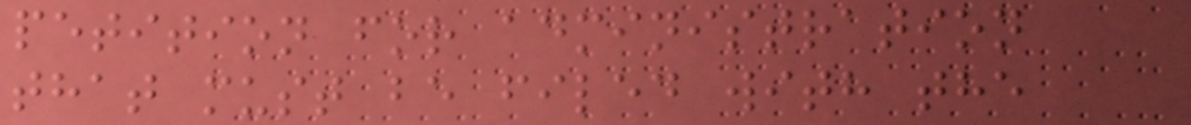petition for administration
that must be filed with the
